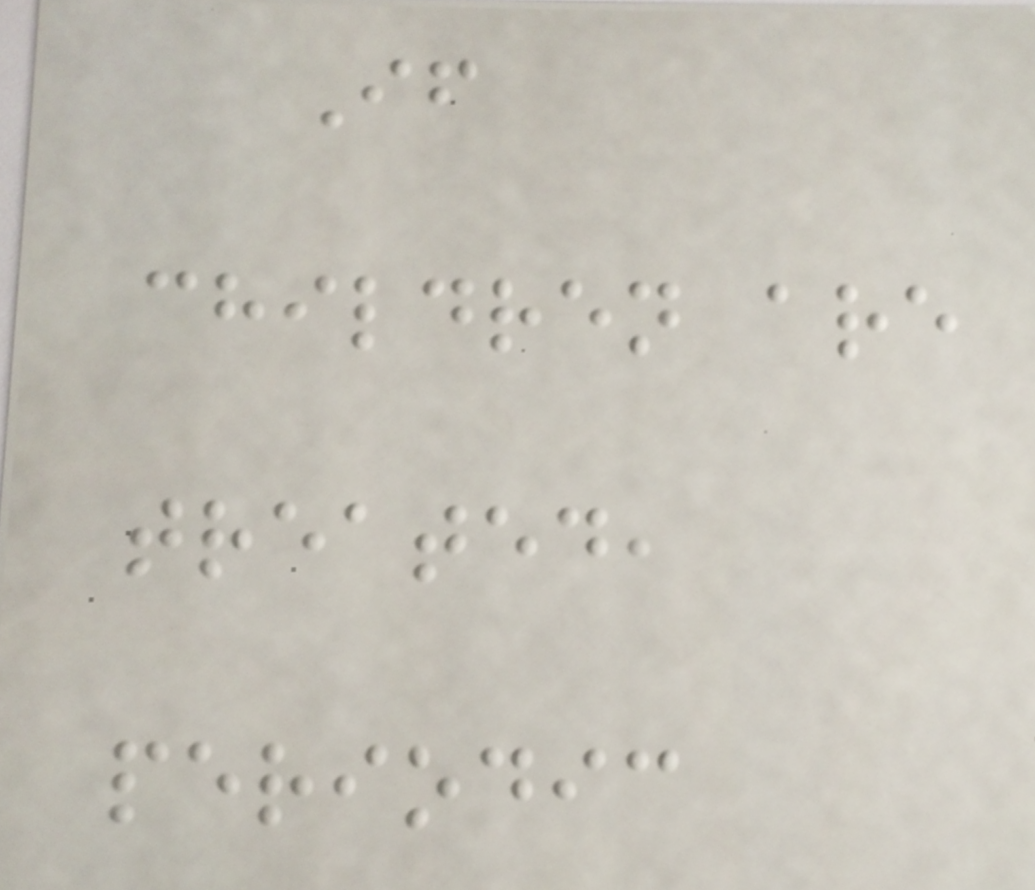If
children are
treated,
periodic
